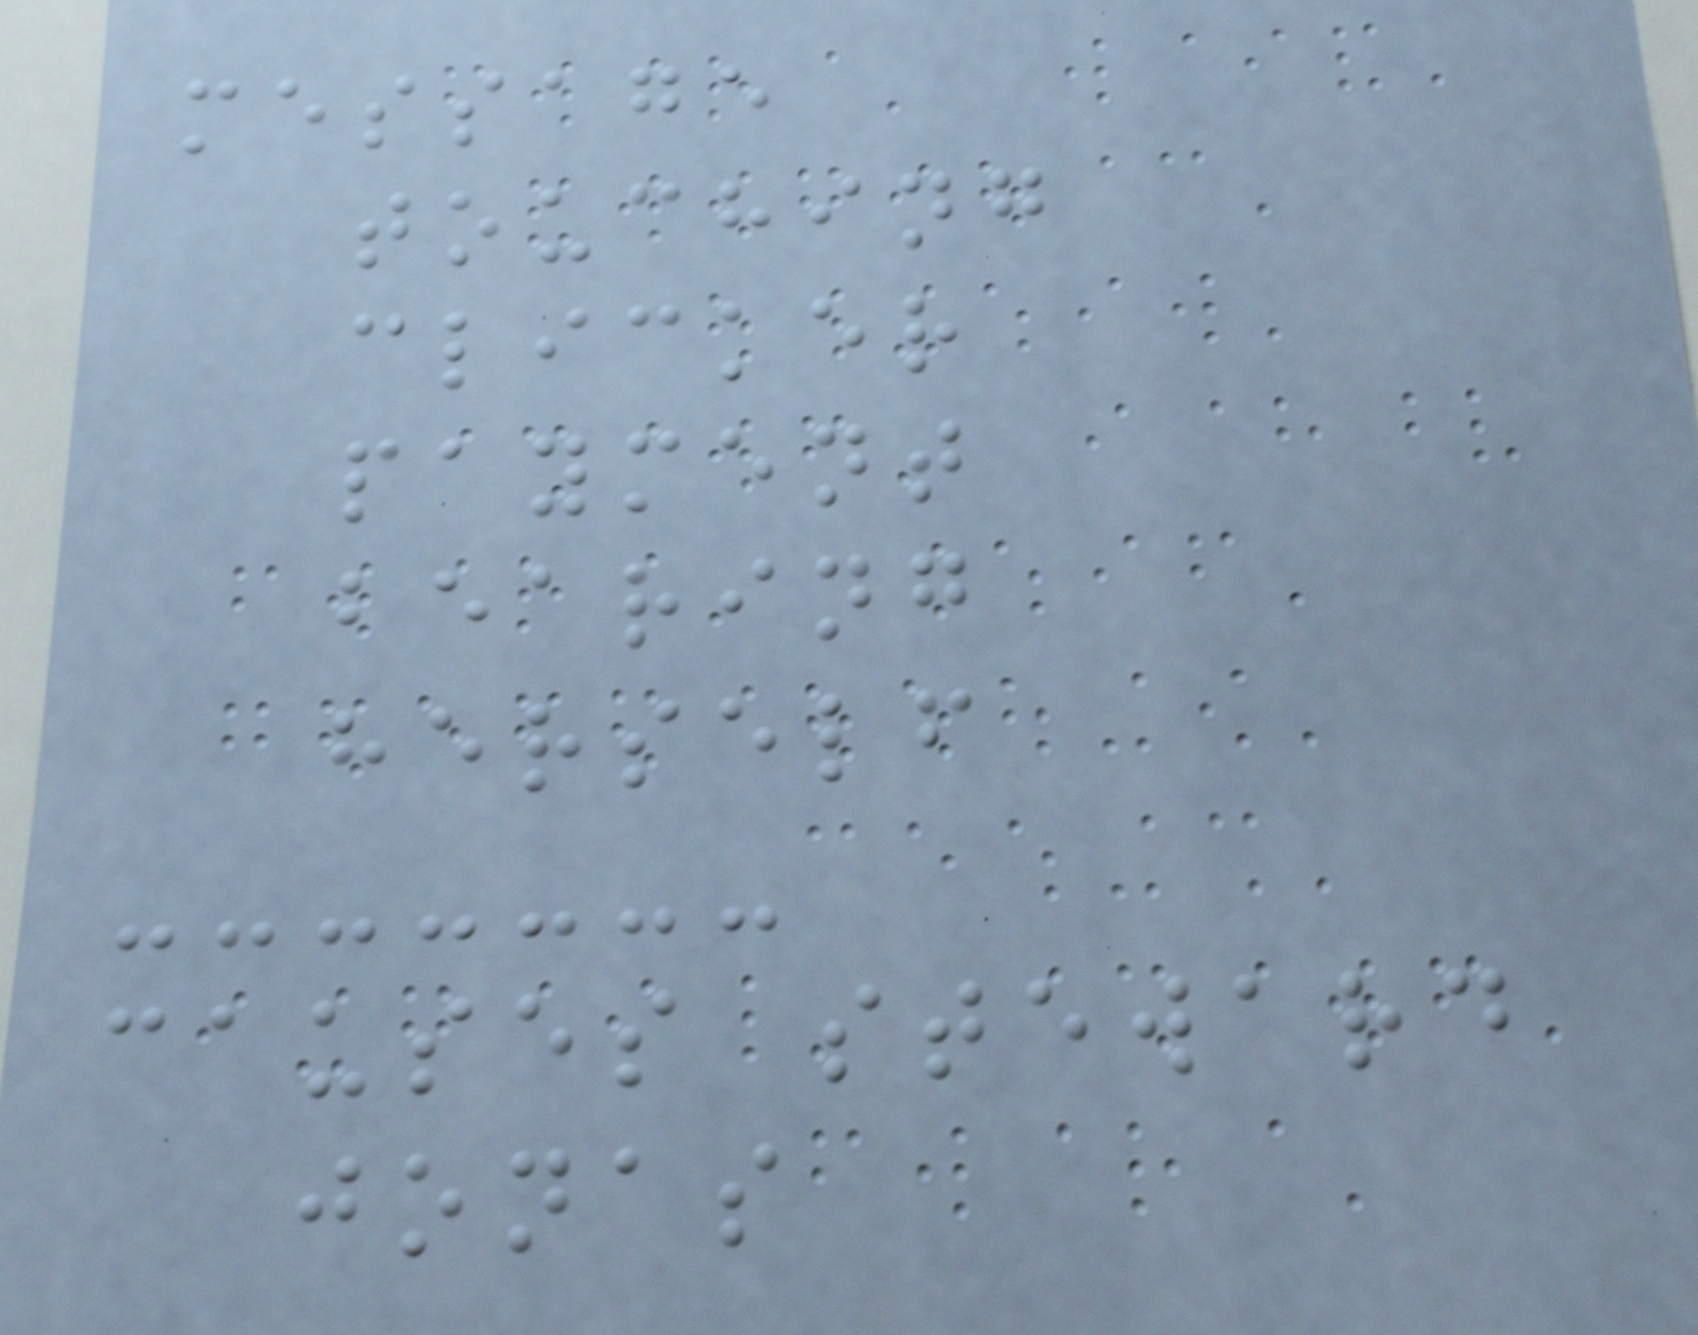message
touching
clicker
payment
bearing
herself
causes steward
jonas
